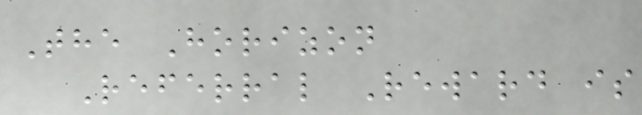The Horizon
Referral Reward is
